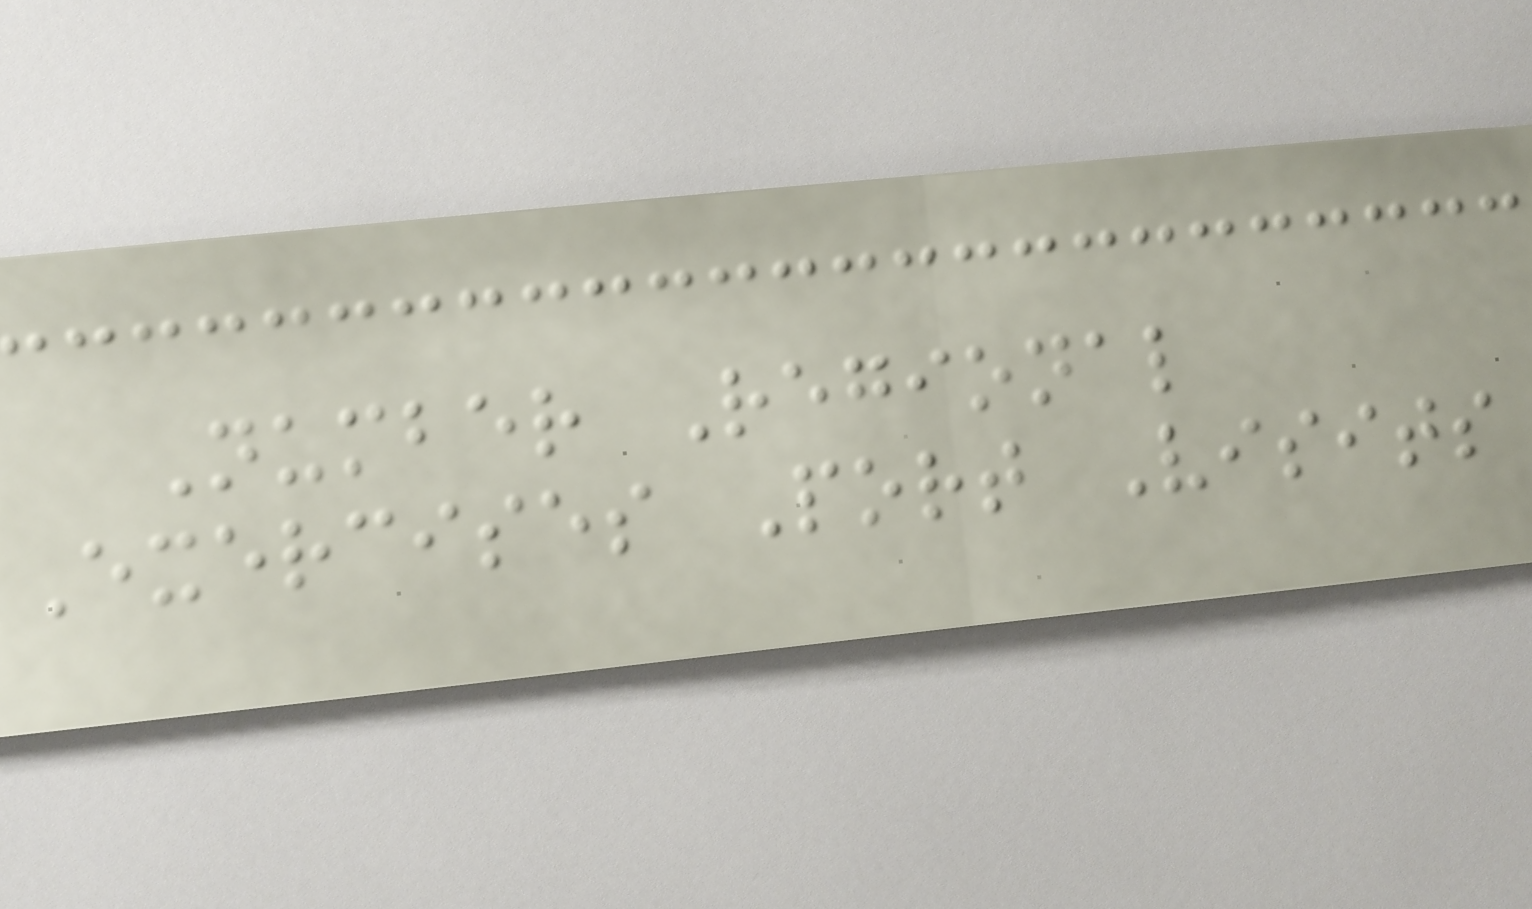Number Regional
Exercises Port Visits
